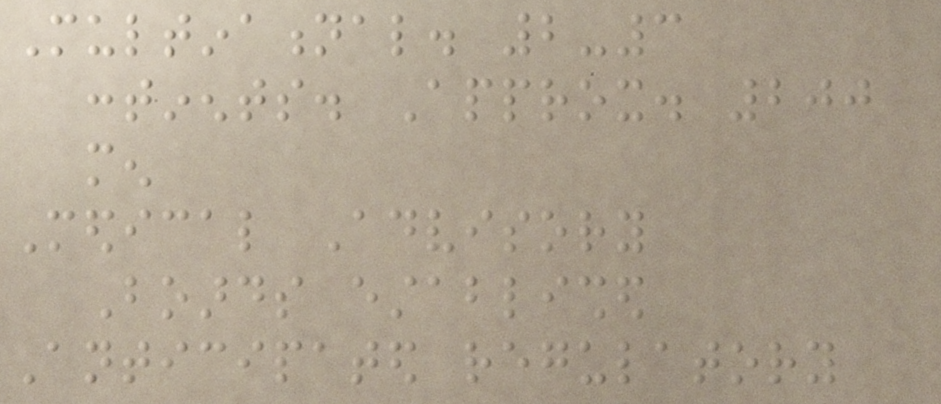Multinational. 2-3
continents. Approx. 200
men
Medical Advisory
Boards established
Anticipated regulatory
